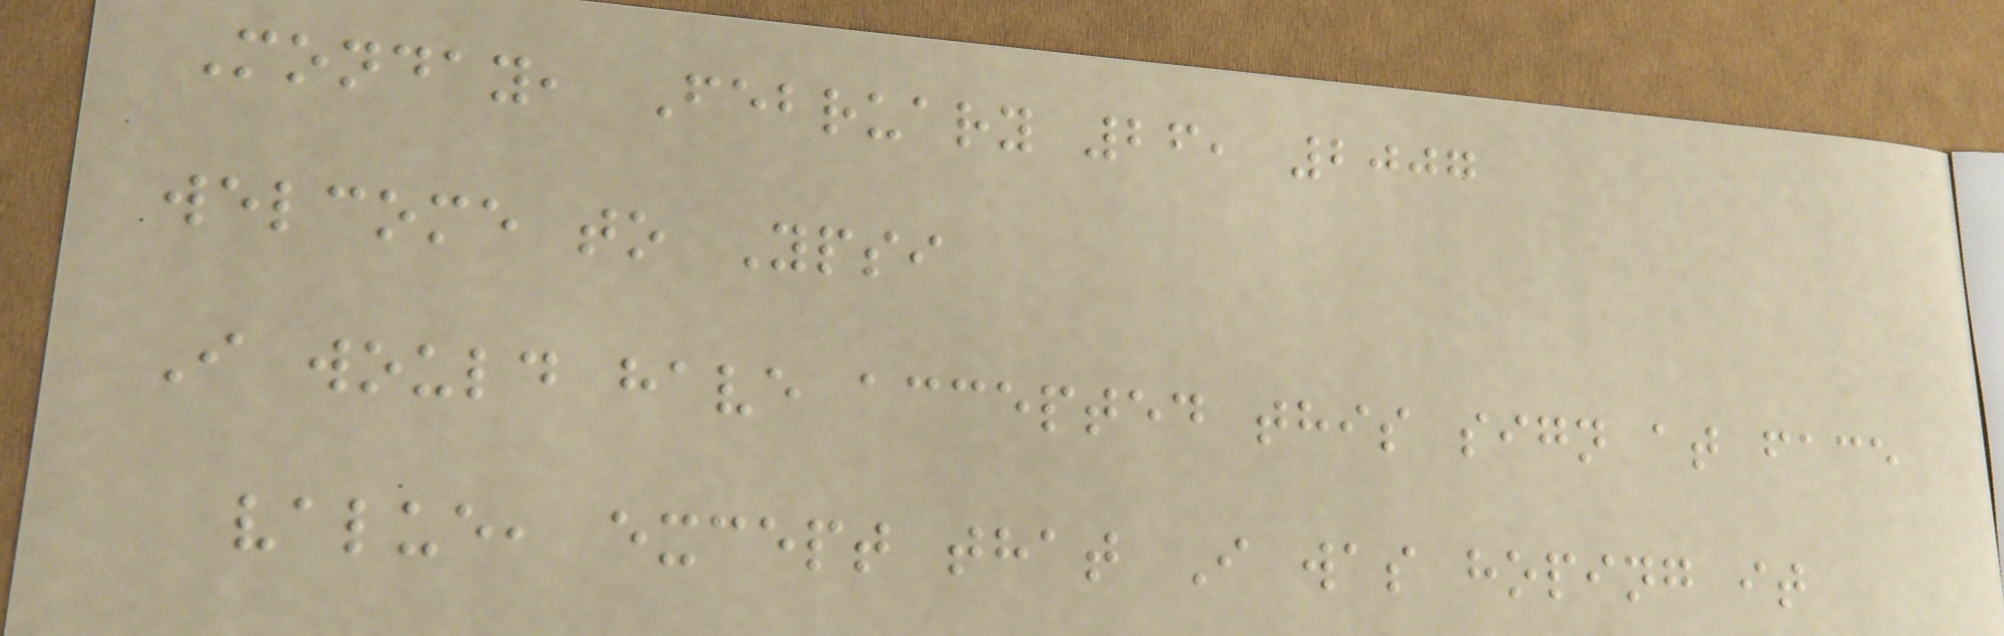Monday, February 26, 2007
welcome to Ypsi
I would have accepted this sign at face
value, except that I was hoping it
